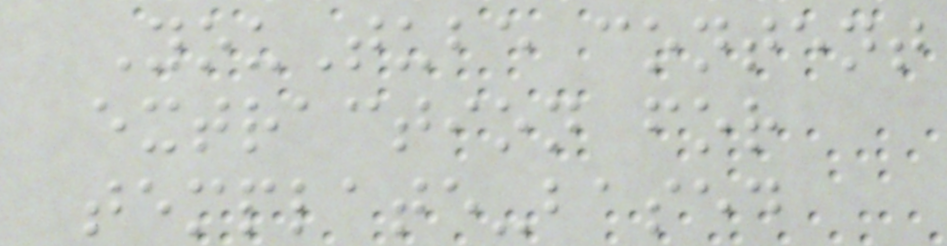YouTube content
extraction for
template-based
